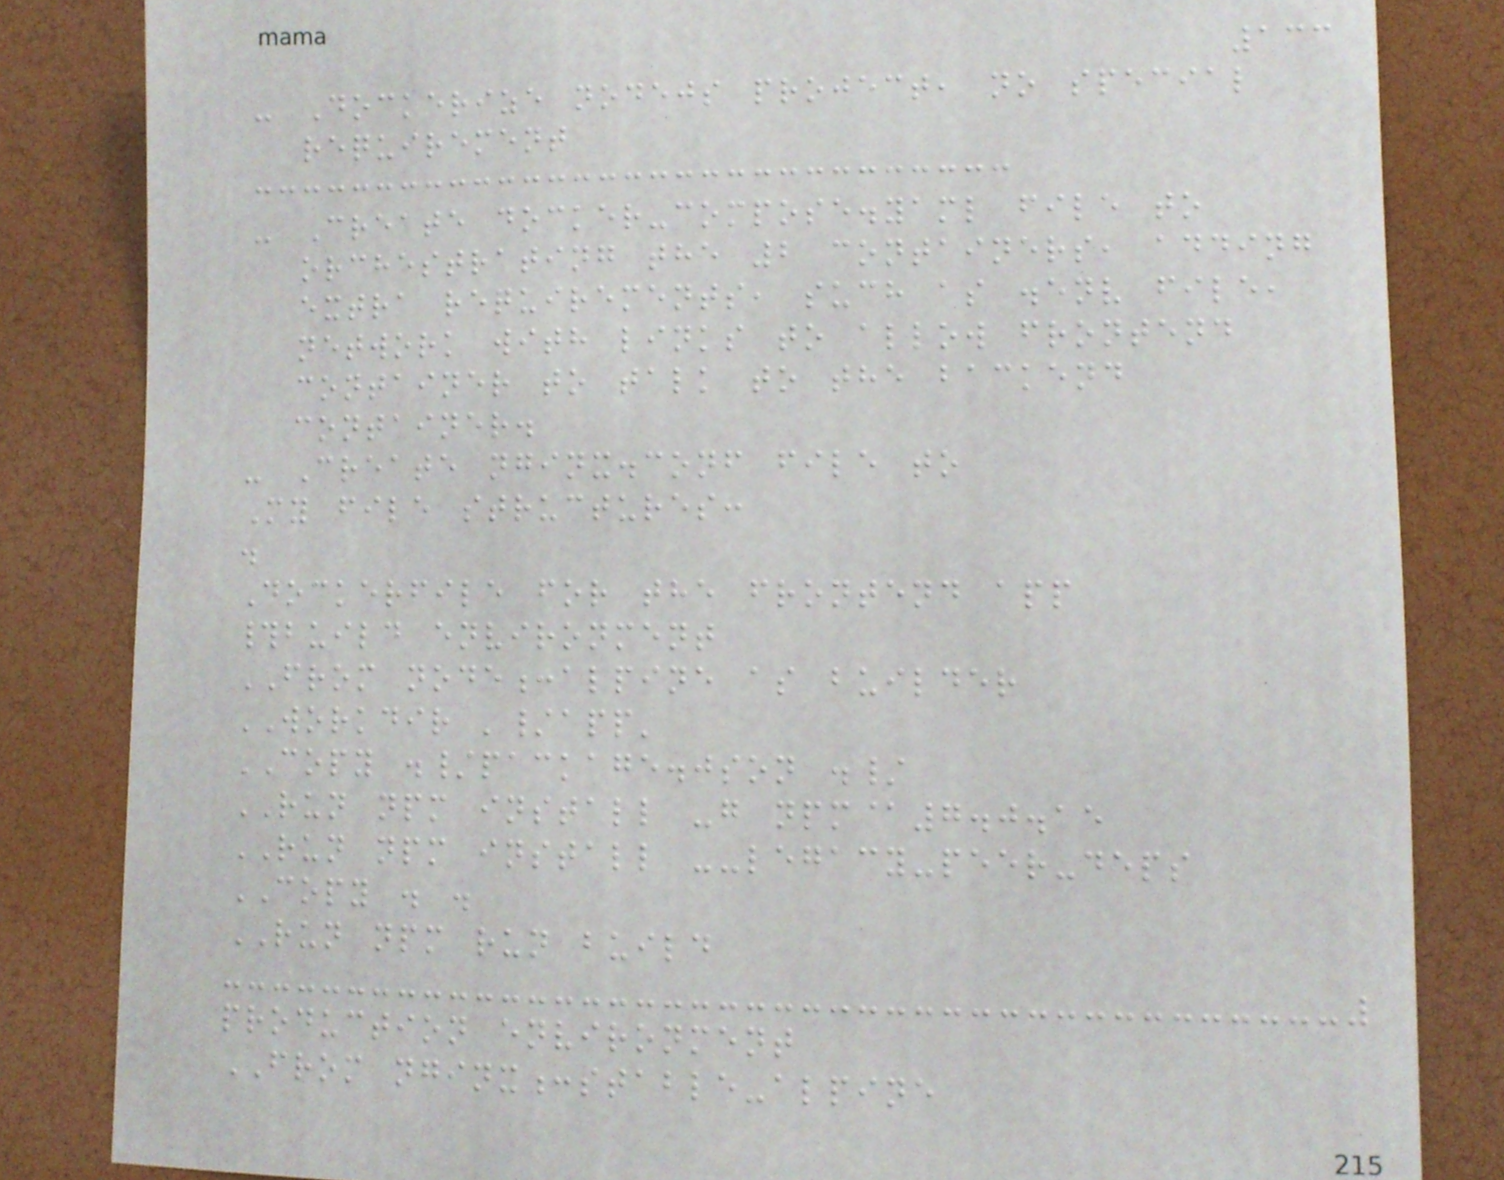133
- Dockerize nodejs project, no special
requirement
- Create docker-compose.yaml file to
orchestrating the 2 containers, adding
extra requirements, such as .env file,
network with links to allow frontend
container to talk to the backend
container.
- Create nginx.conf file to
My file structures:
.
Dockerfile for the frontend app
#build environment
FROM node:alpine as builder
WORKDIR '/app'
COPY ./package.json ./
RUN npm install -g npm@7.0.15
RUN npm install --legacy-peer-deps
COPY . .
RUN npm run build
production environment
FROM nginx:stable-alpine
